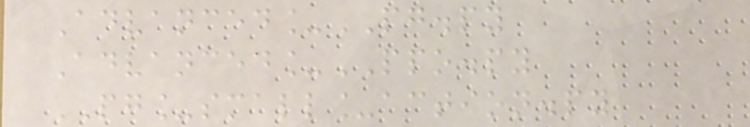Advanced_PG.py
Advanced_PPO.py
PG_small_action.py
